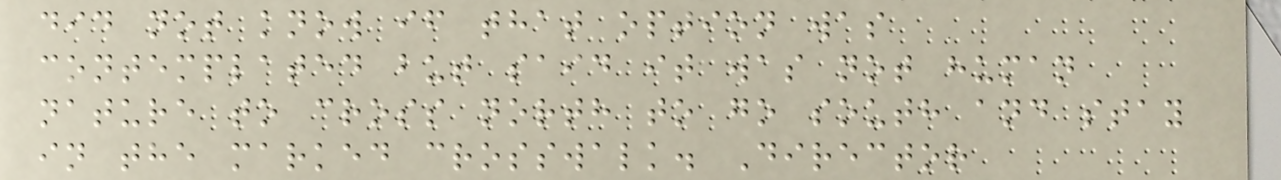did not know if that option was
contemplated but said it was not human
nature to cross north to go south and stay
in the marked crosswalk. Director
